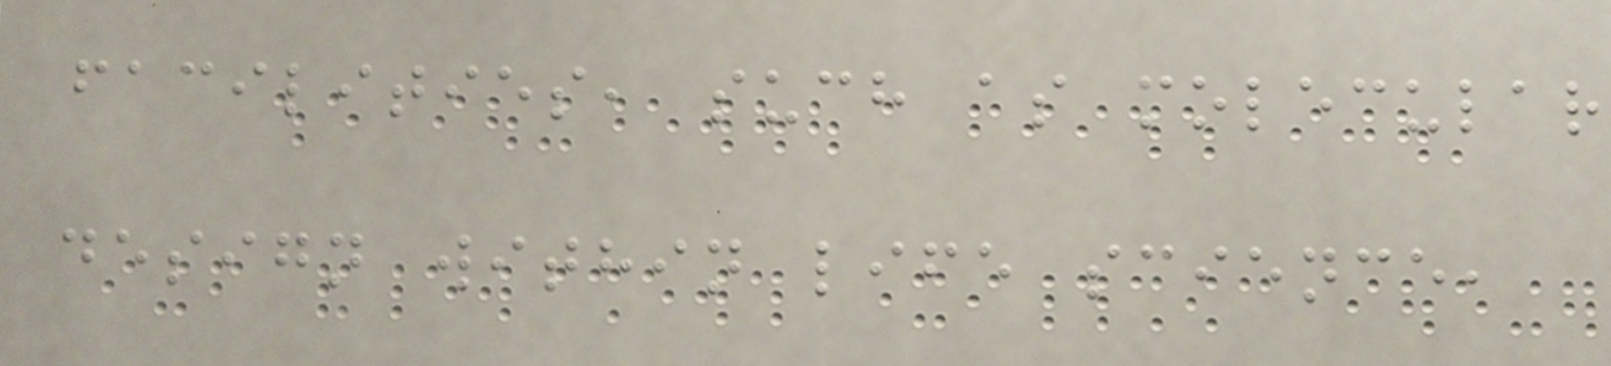facilities, such as molecular
design within life science,
